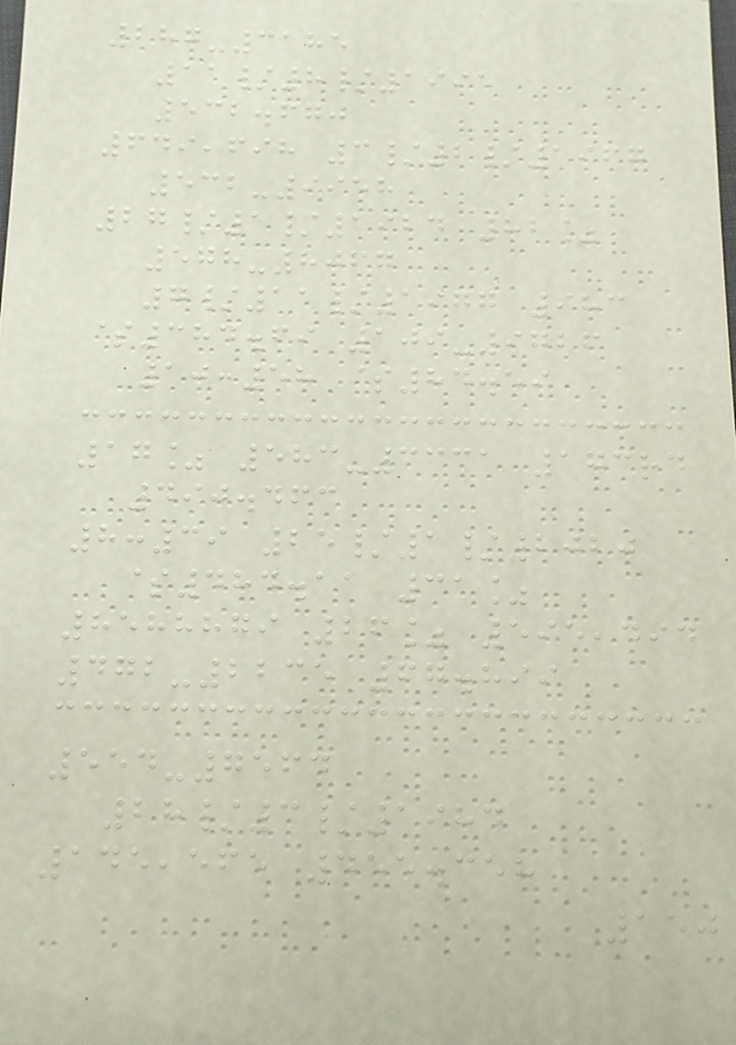287-3185
11/8/1995
532.670
649,698 3/2/1967
532-9958
27/1/1924 82%
578-8067
7/11/1977 983
$384.69 109-9726
10:58 $84.59
17% 583-3331 173rd
490.463
8:39 25/1/2020
$484.11 31%
8588879 26% 595,494
472-2235 67.899
554-7564
28/3/1984
145,565 455.358
150
